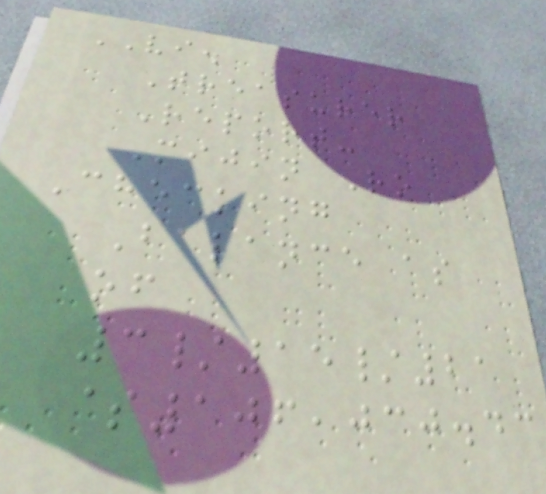VI.
Treasurer
Report-
Mijin Ro
Checking
Balance as
of
3/15/21
$106,030.43
